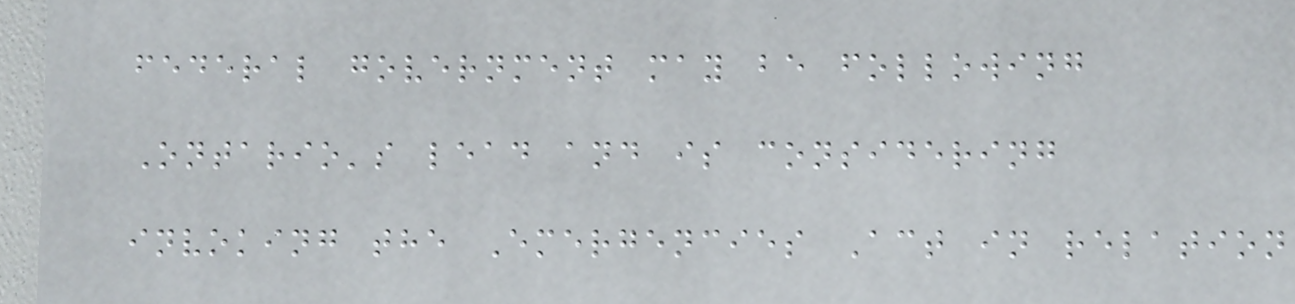federal government may be following
Ontario's lead and is considering
invoking the Emergencies Act in relation
